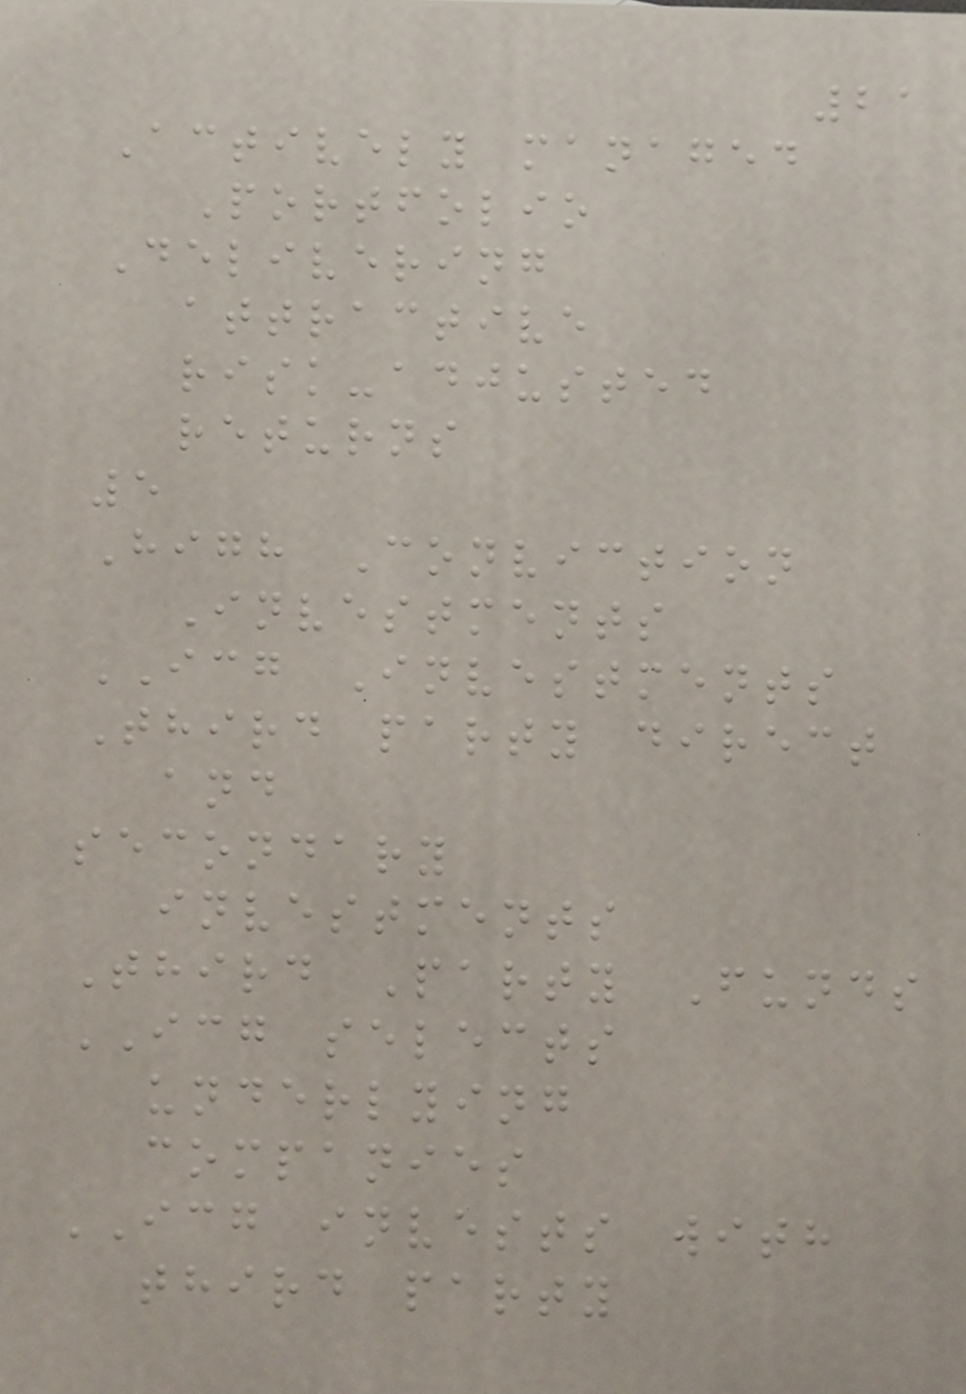21
Actively managed
Portfolio
Delivering
attractive
risk-adjusted
returns
5
High Conviction
Investments
ICG Investments
Third party direct
and
secondary
investments
Third Party Funds
ICG selects
underlying
companies
ICG invests with
third party
